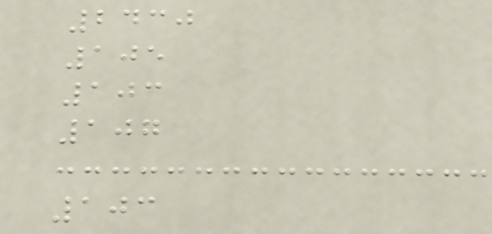2430
105
103
107
103
